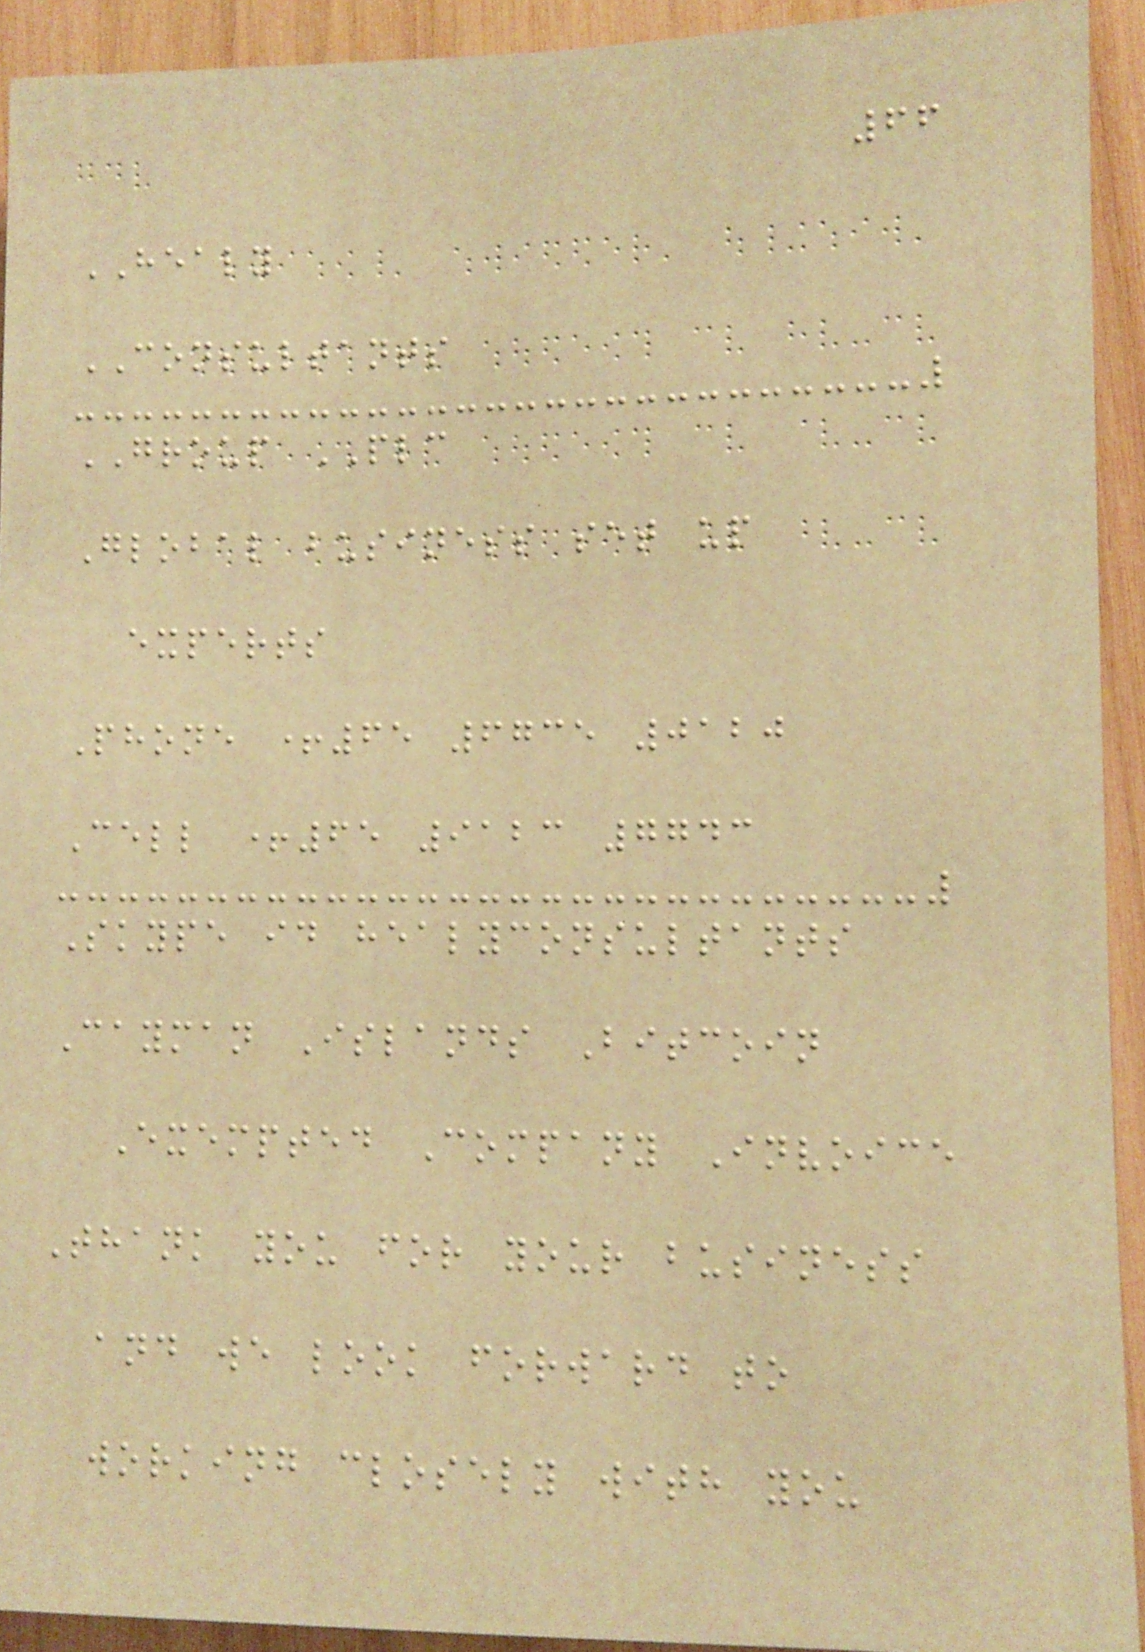66
HEALY
CONSULTANTS
GROUP PLC
Global business set up
experts
Phone +65 6735 0120
Cell +65 9123 7743
Skype id healyconsultants
Cayman Islands Bitcoin
Exempted Company Invoice
Thank you for your business
and we look forward to
working closely with you
